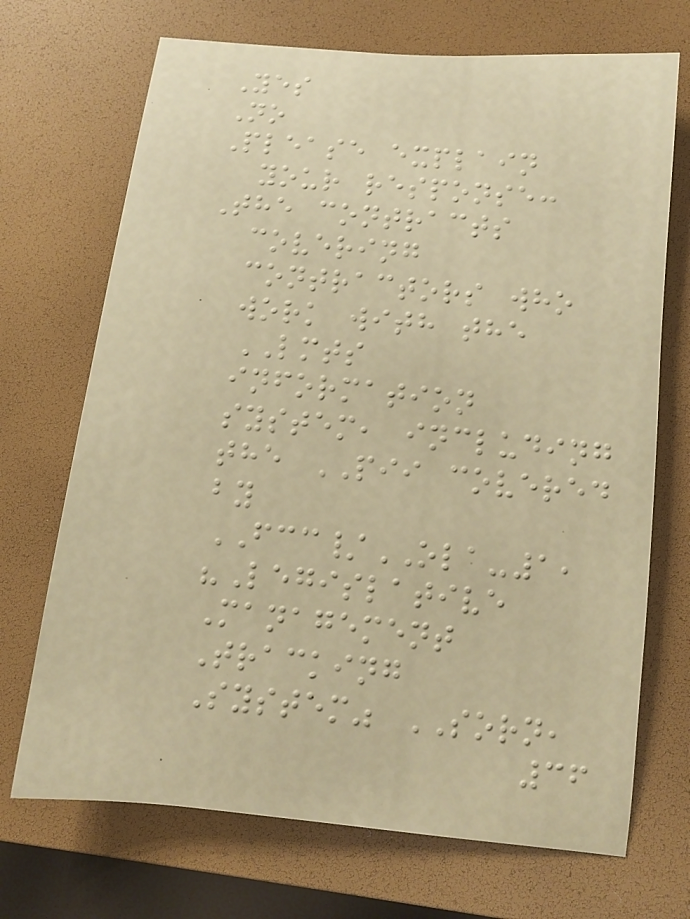Yes
No
Please explain
your response:
The contracts
covering
contractors who
work with the
LMTS
information
system, including
the PII covered
by
FCC/OLA-1,
"Legislative
Management
Tracking
System" SORN,
36
